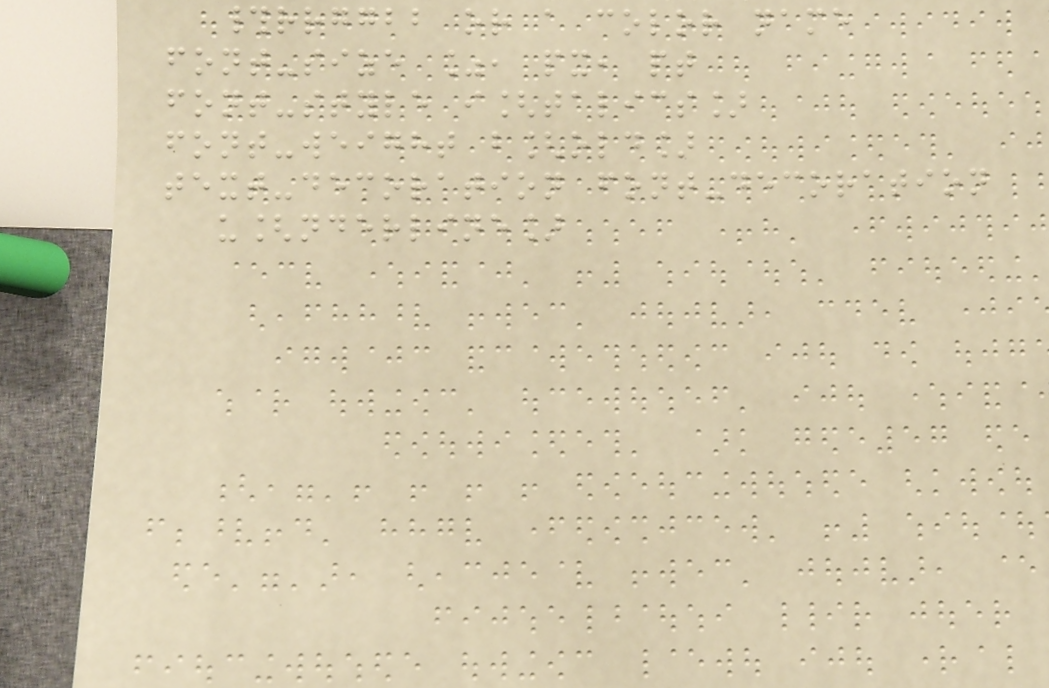#rrggbb or a color name
font-size %, px, pt
font-style i[talics]
font-weight b[old]
text-decoration font-decoration
u[nderline]
